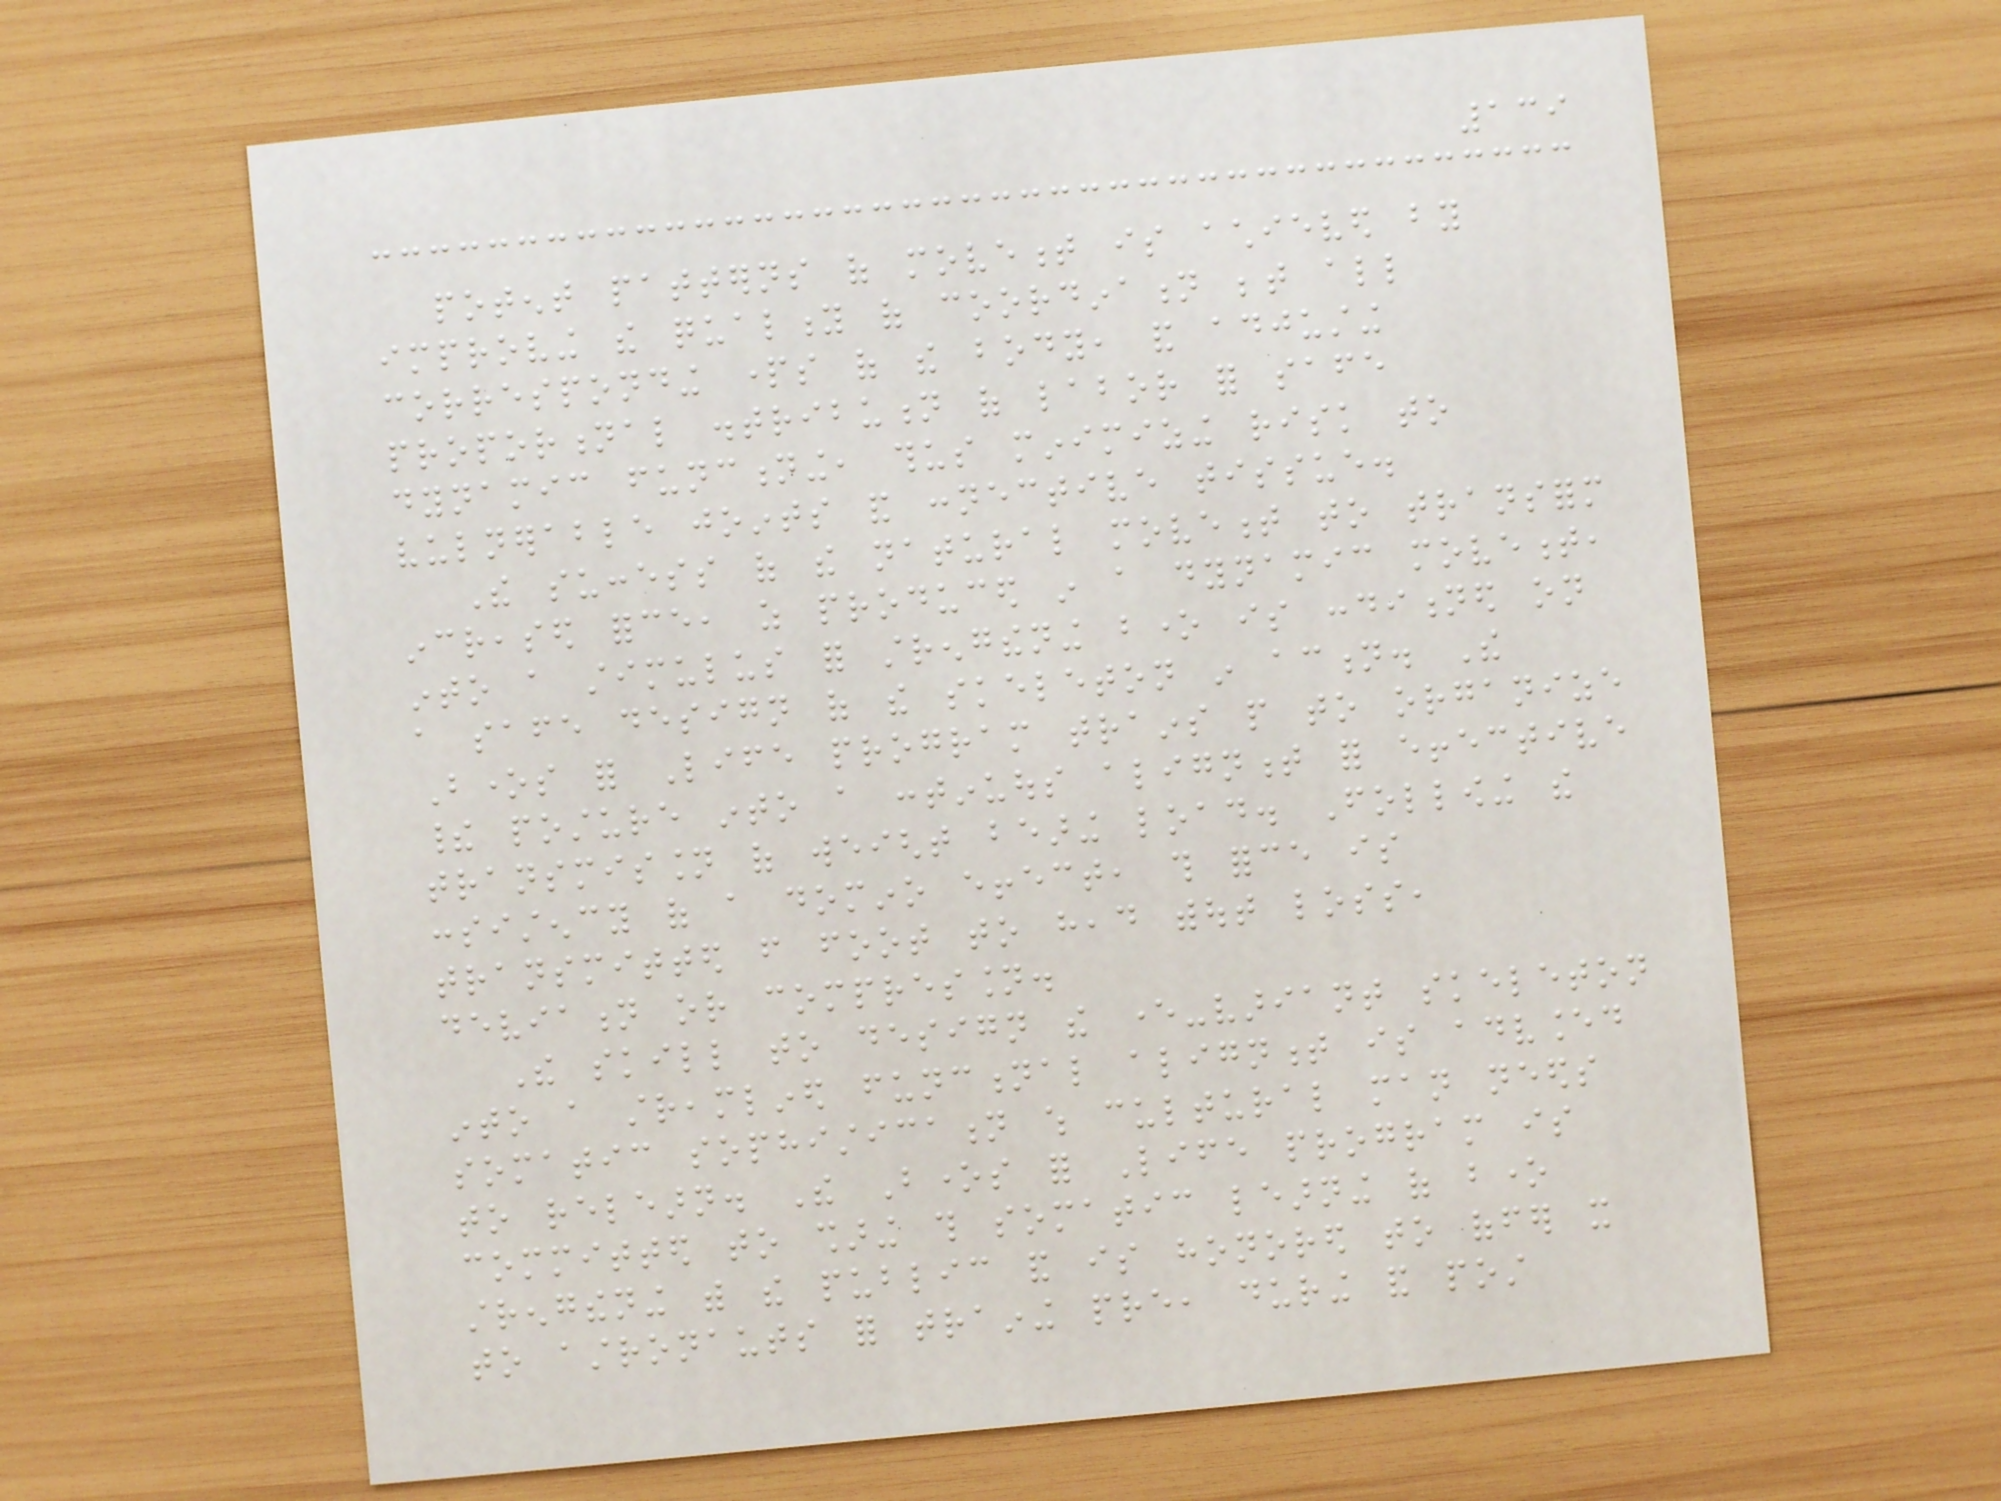139
potent patterns of movement is achieved by
improving the quality of coordination between all
corresponding parts of the body, and adjusting
proportional distribution of labor for safe
dynamic functioning, thus minimizing risk to
vulnerable joints and connective tissue.
The success of the natural movement to transform
increased force, as produced in a dynamic movement,
into a stimulus for strengthening bone is conditioned on
a safe design of the skeleton in action. The
Bones for Life program trains people to organize
their posture into a continuous alignment for effective
transmission of weight bearing load. Following the
consistency of a domino effect, this force is
transmitted from foot to head without loss,
deviation or compression.
The skill to design the ever-variant skeleton
into a streamlined functional alignment is advanced
somatic sophistication which cultural man needs
to relearn. The Bones for Life program is
committed to sharing this somatic learning of bone
strengthening with the public and is honored to offer it
to astronauts for training pre, during and post
